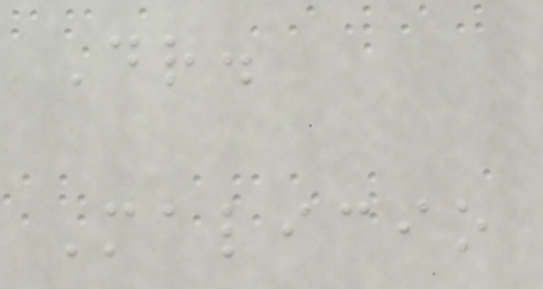Dr.
Malicio
